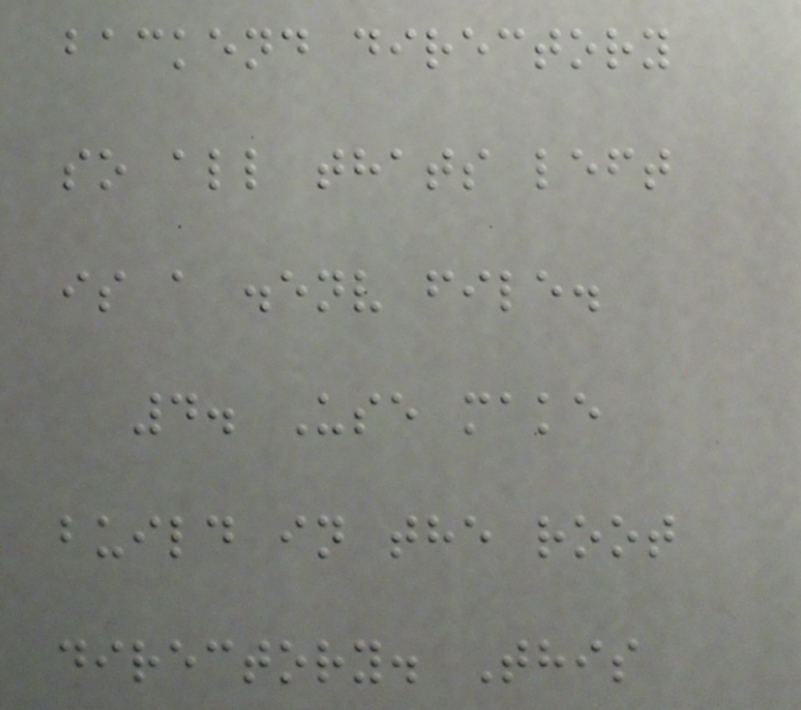backend directory
so all thats left
is a .env file.
4. Use make
build in the root
directory. This
